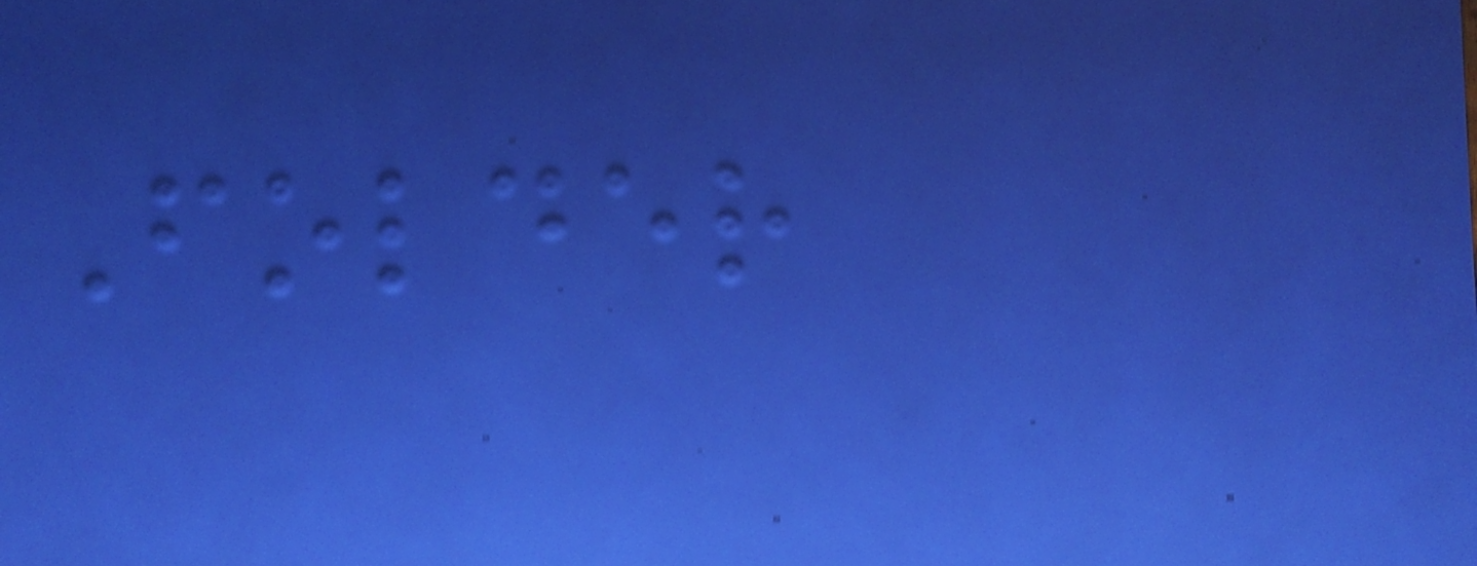Folder
